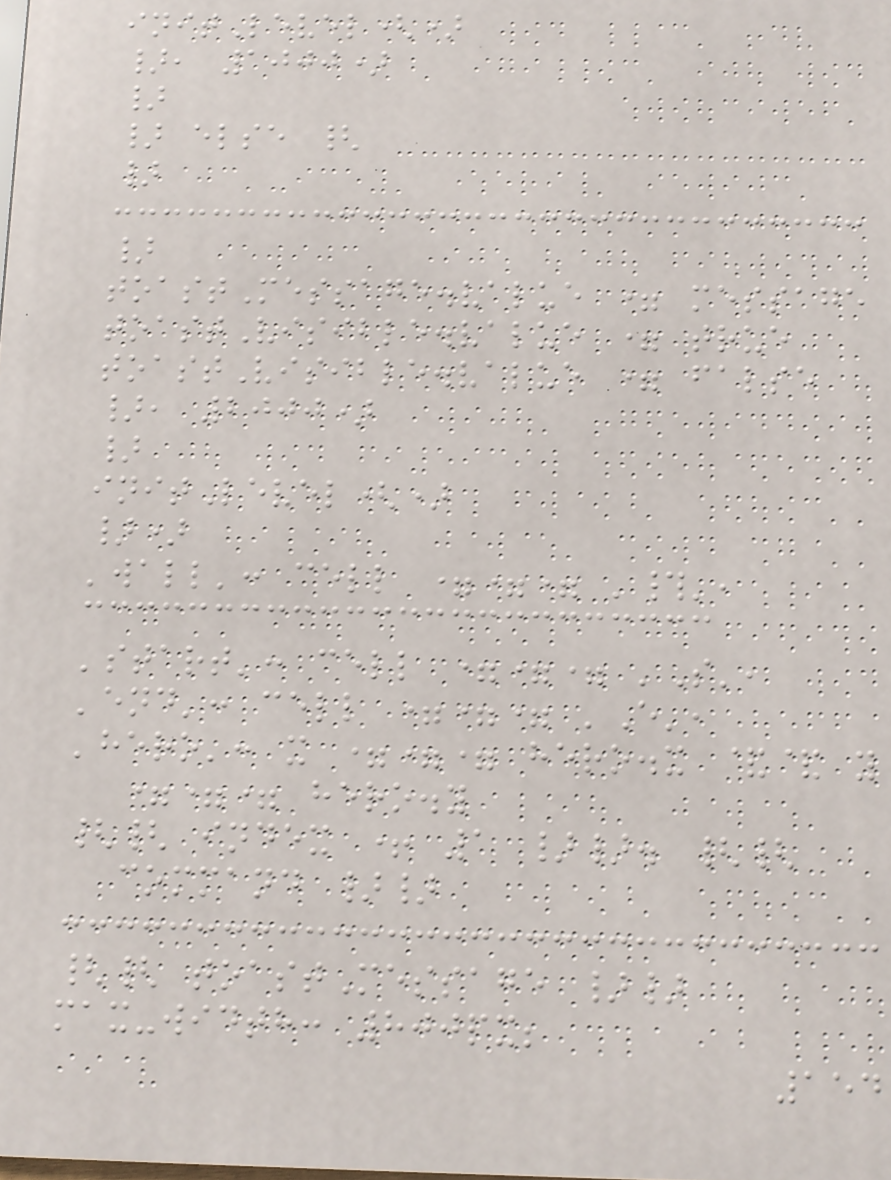initLevel()
}, 1000)
}
} else {
}
}
toastMessage.value = message
toastVisible.value = true
toastVisible.value = false
}, 2000)
}
initLevel()
})
'wall': cell === '#',
'start': cell === 'S',
'end': cell === 'E',
'hero': x === hero.x && y
=== hero.y
{{ index + 1 }}. {{
command }}
{{ toastMessage }}
max-width: 800px;
154
